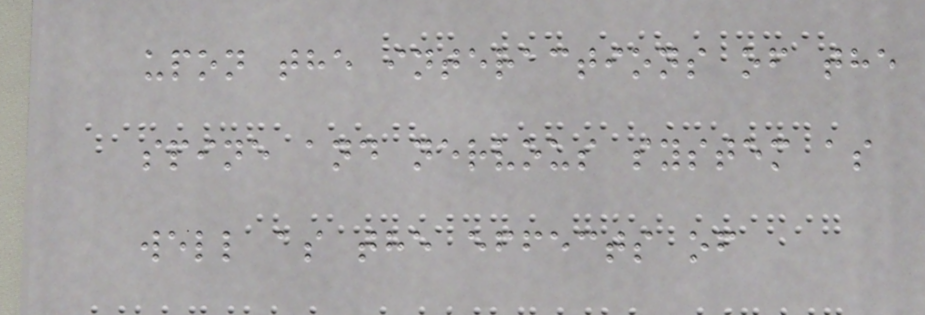upon the interactions of the
spine and nervous system as
well as the effects of
